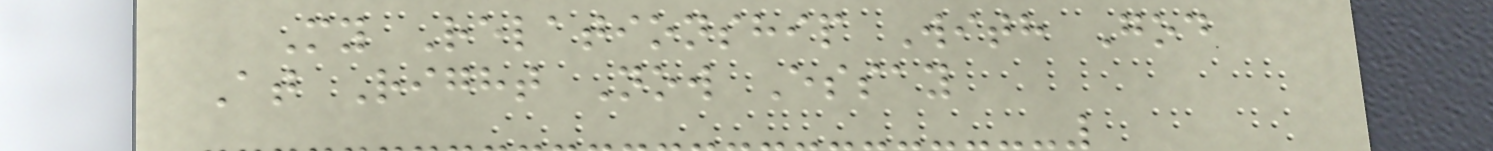My Relationship With God
At Right Now Essay
